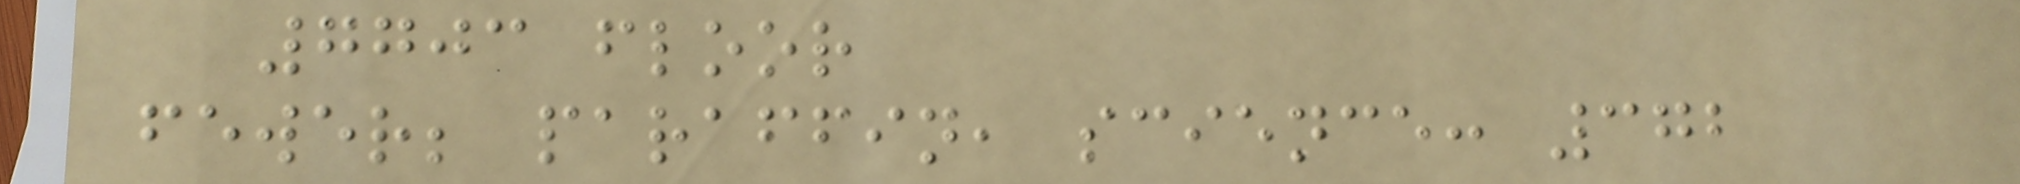7703 floor
fewer; paraffin, science: 372
